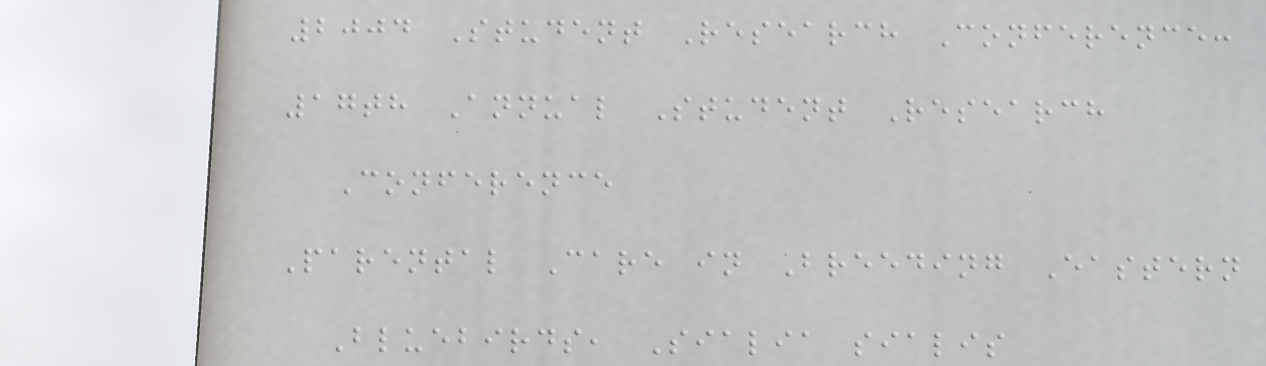2004 Student Research Conference:
17th Annual Student Research
Conference
Parental Care in Breeding Eastern
Bluebirds, Sialia sialis
